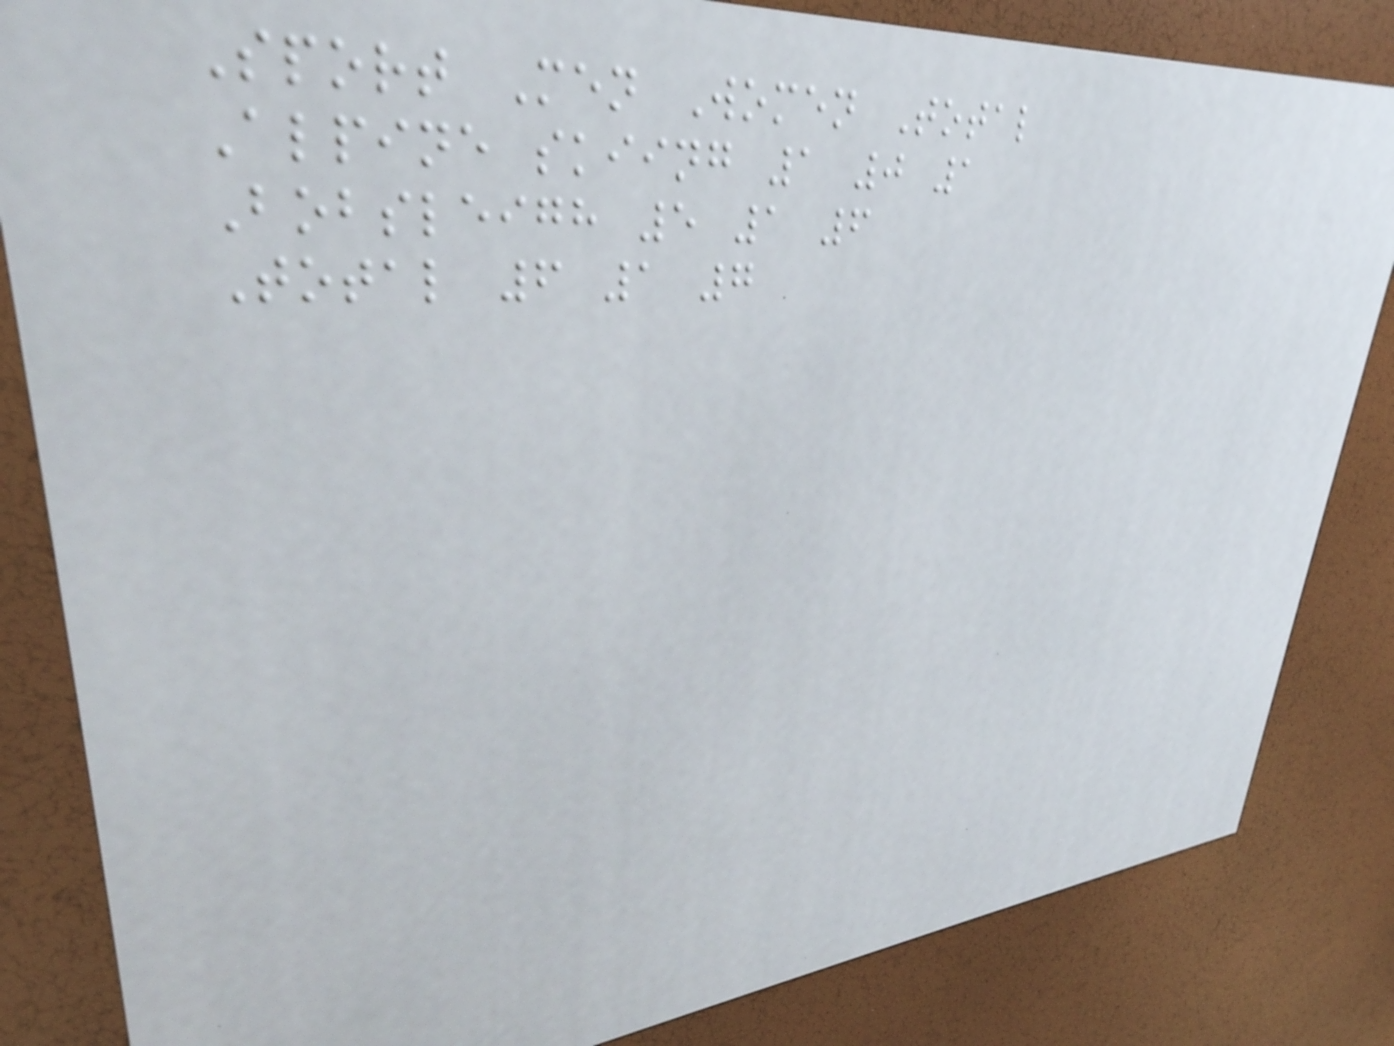Sport Men Women Total
Alpine skiing 1 0 1
Bobsleigh 5 1 6
Total 6 1 7
